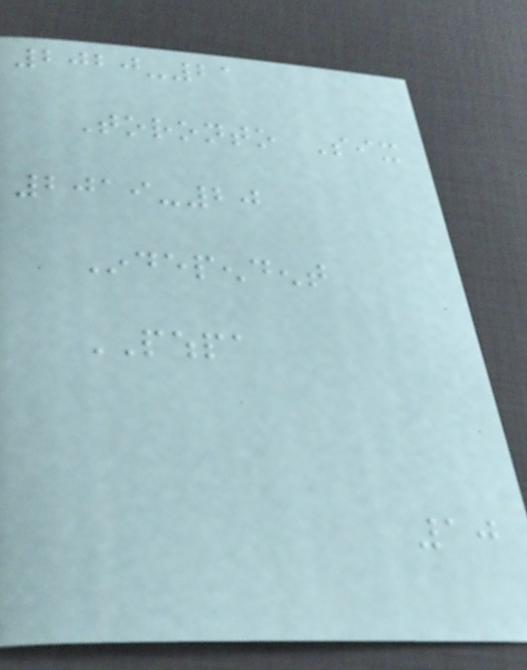2020-21
Toronto Six
2019-20
Independent
PWHPA
10
